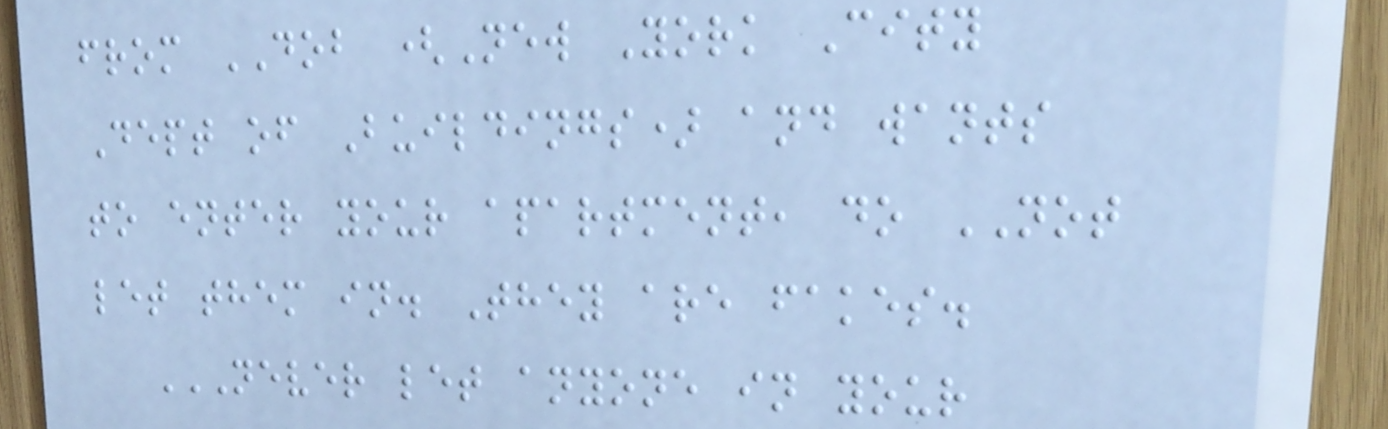from DOB (New York City
Dept of Buildings) and wants
to enter your apartment, do NOT
let them in. They are fakes.
NEVER LET ANYONE IN YOUR
